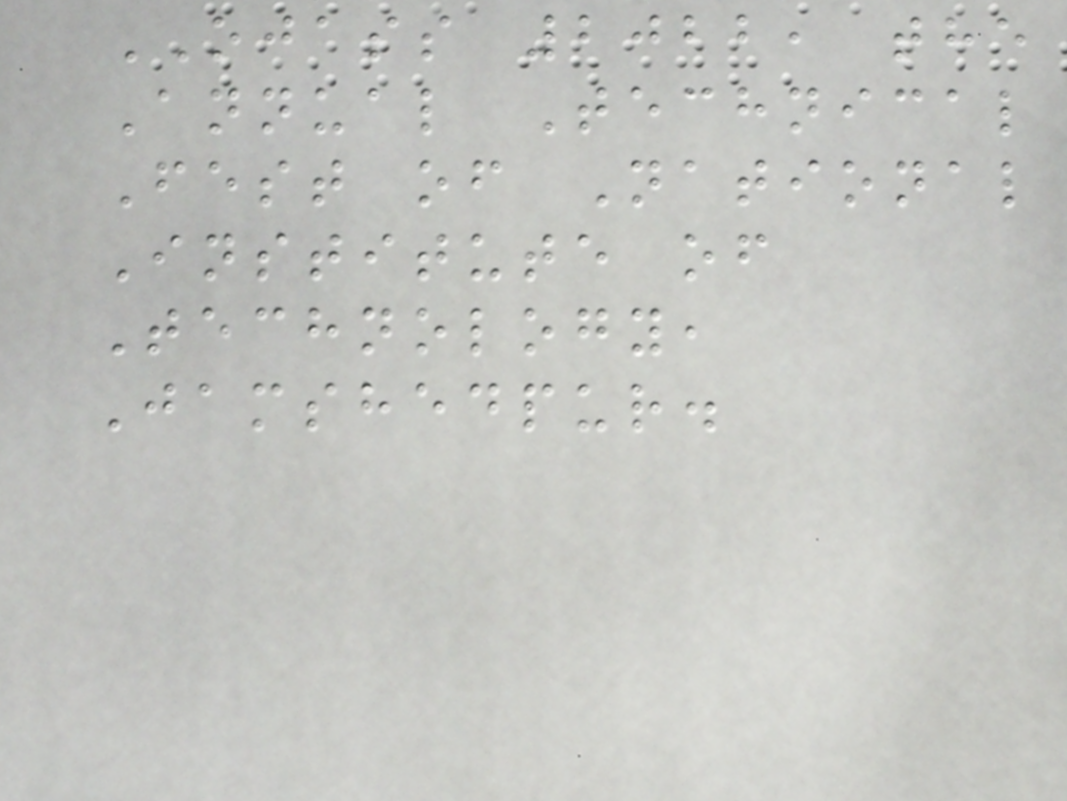OJASS 2022, the
Annual Technical
Fest of National
Institute of
Technology,
Jamshedpur.
